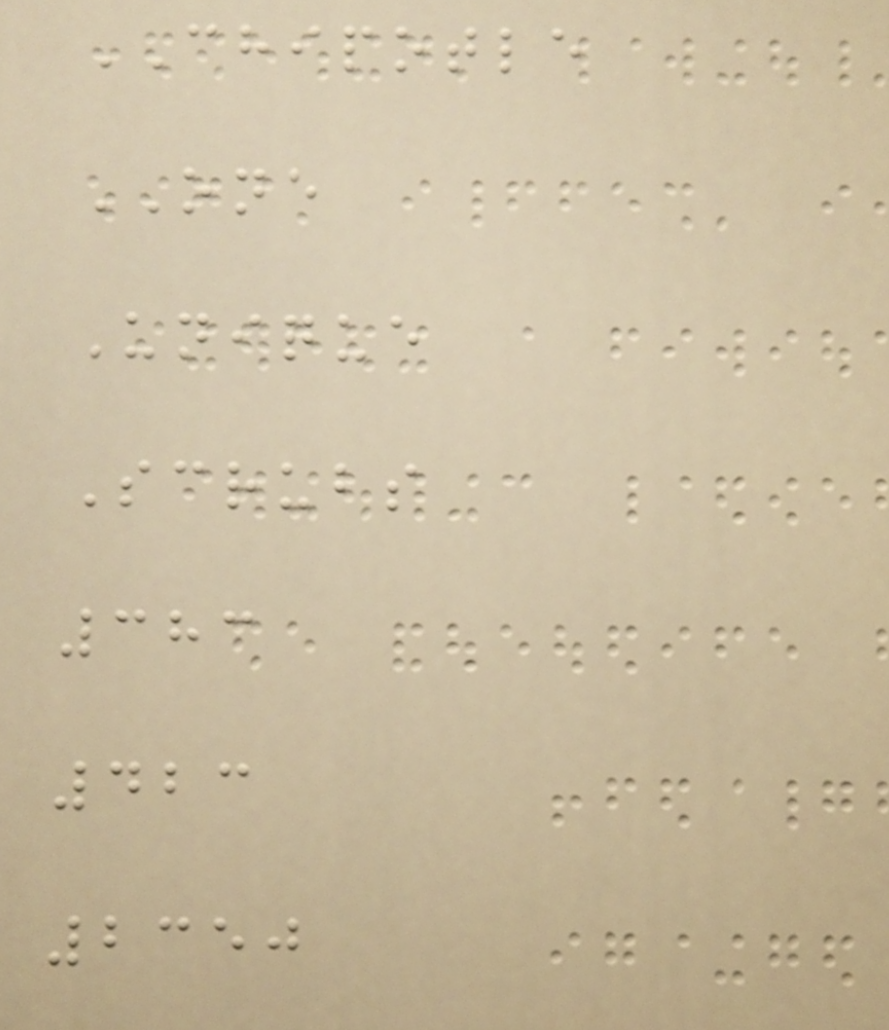CHIPOTLE
ONE
Unique
Scrubs
383
423
2350
